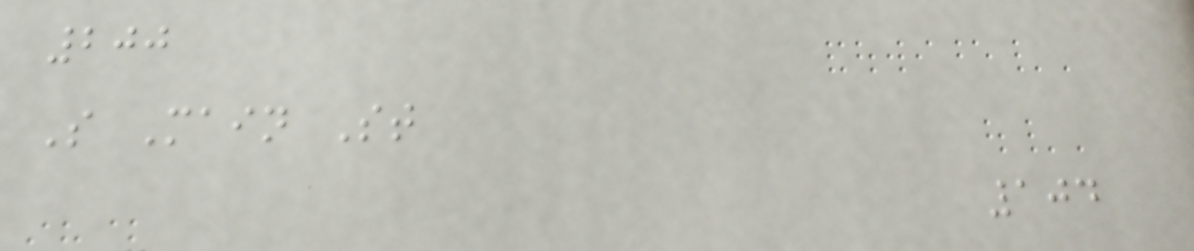200
S Main St
104
